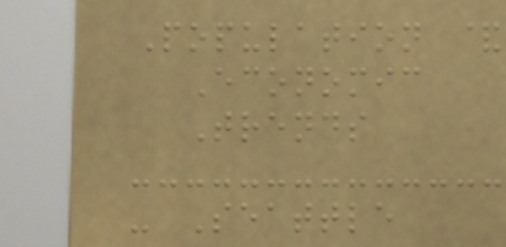Population &
Economic
Trends
- Seattle
